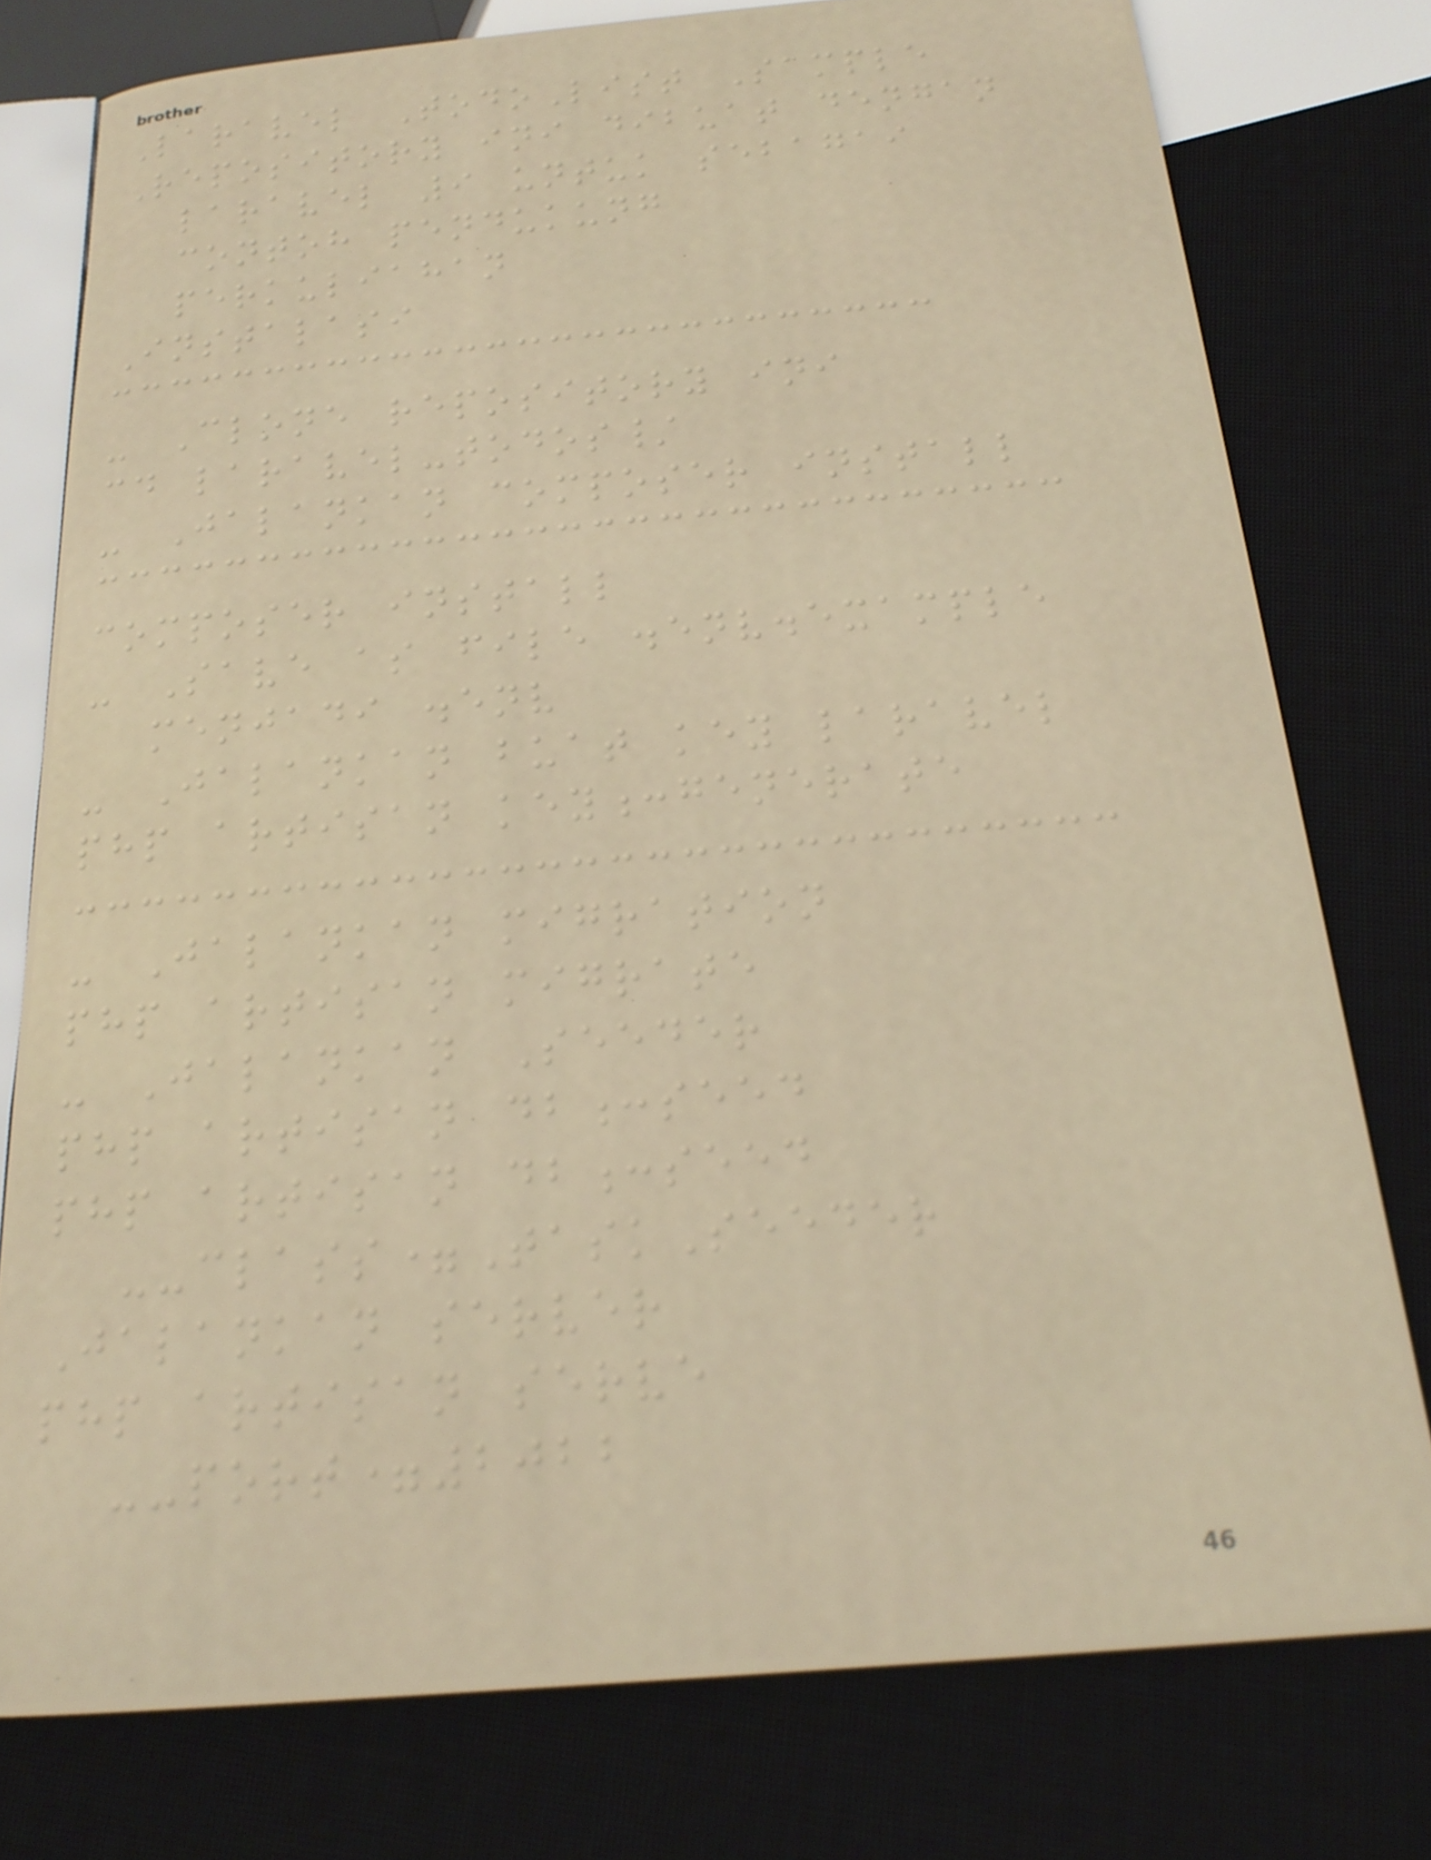Laravel TodoList Sample
Repository ini dibuat dengan
laravel 9 untuk sebagai
contoh pendukung
perkuliahan
Instalasi
- Clone repository ini
cd laravel-todos/
- Jalankan composer install
composer install
- Save as file .env.example
menjadi .env
- Jalankan buat key laravel
php artisan key:generate
- Jalankan migration
php artisan migrate
- Jalankan Seeder
php artisan db:seed
php artisan db:seed
--class=TaskSeeder
Jalankan server
php artisan serve
--port=2022
